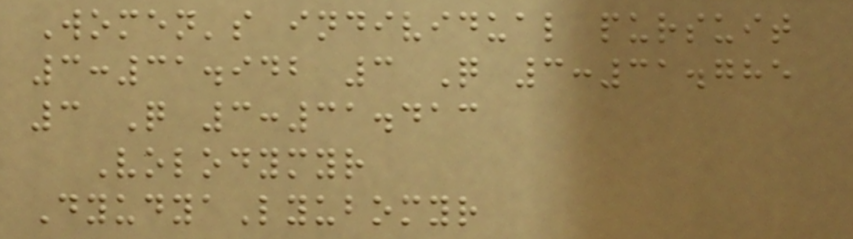Women's individual pursuit
3:31.942 3 Q 3:31.785
3 Q 3:31.413
Volodymyr
DyudyaLyubomyr
